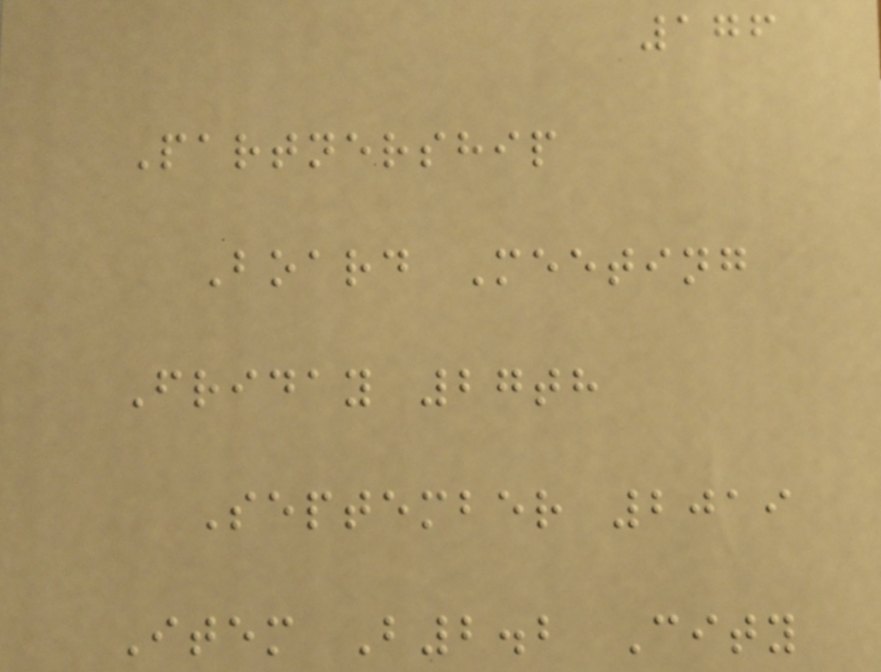176
Partnership
Board Meeting
Friday 27th
September 2019
Item B2.2 City
